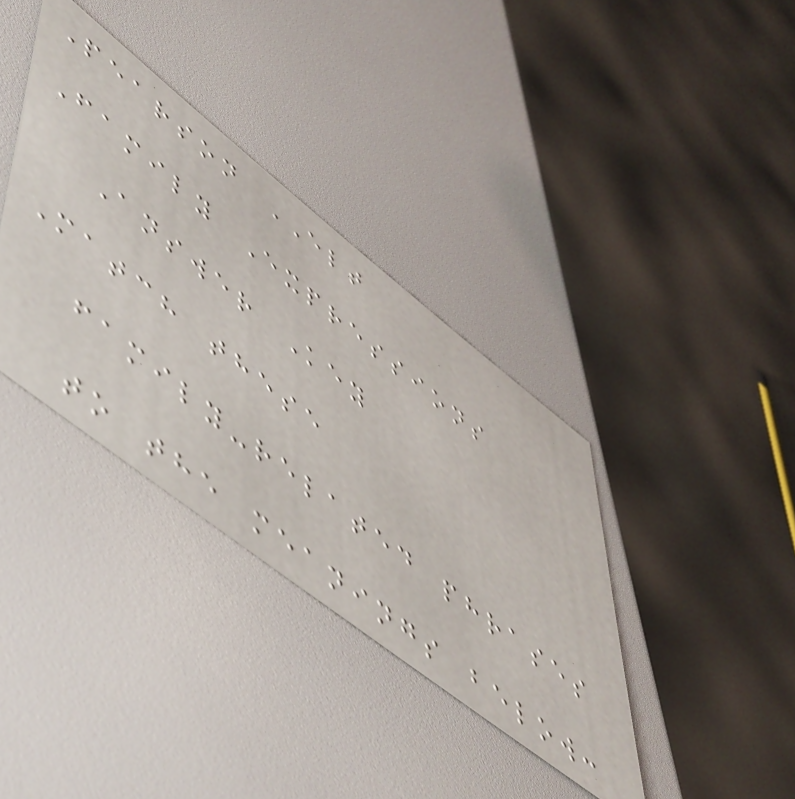Pearson ELT
Family Expressions
Answer Key
Match these
family-related phrases
to the meanings below:
